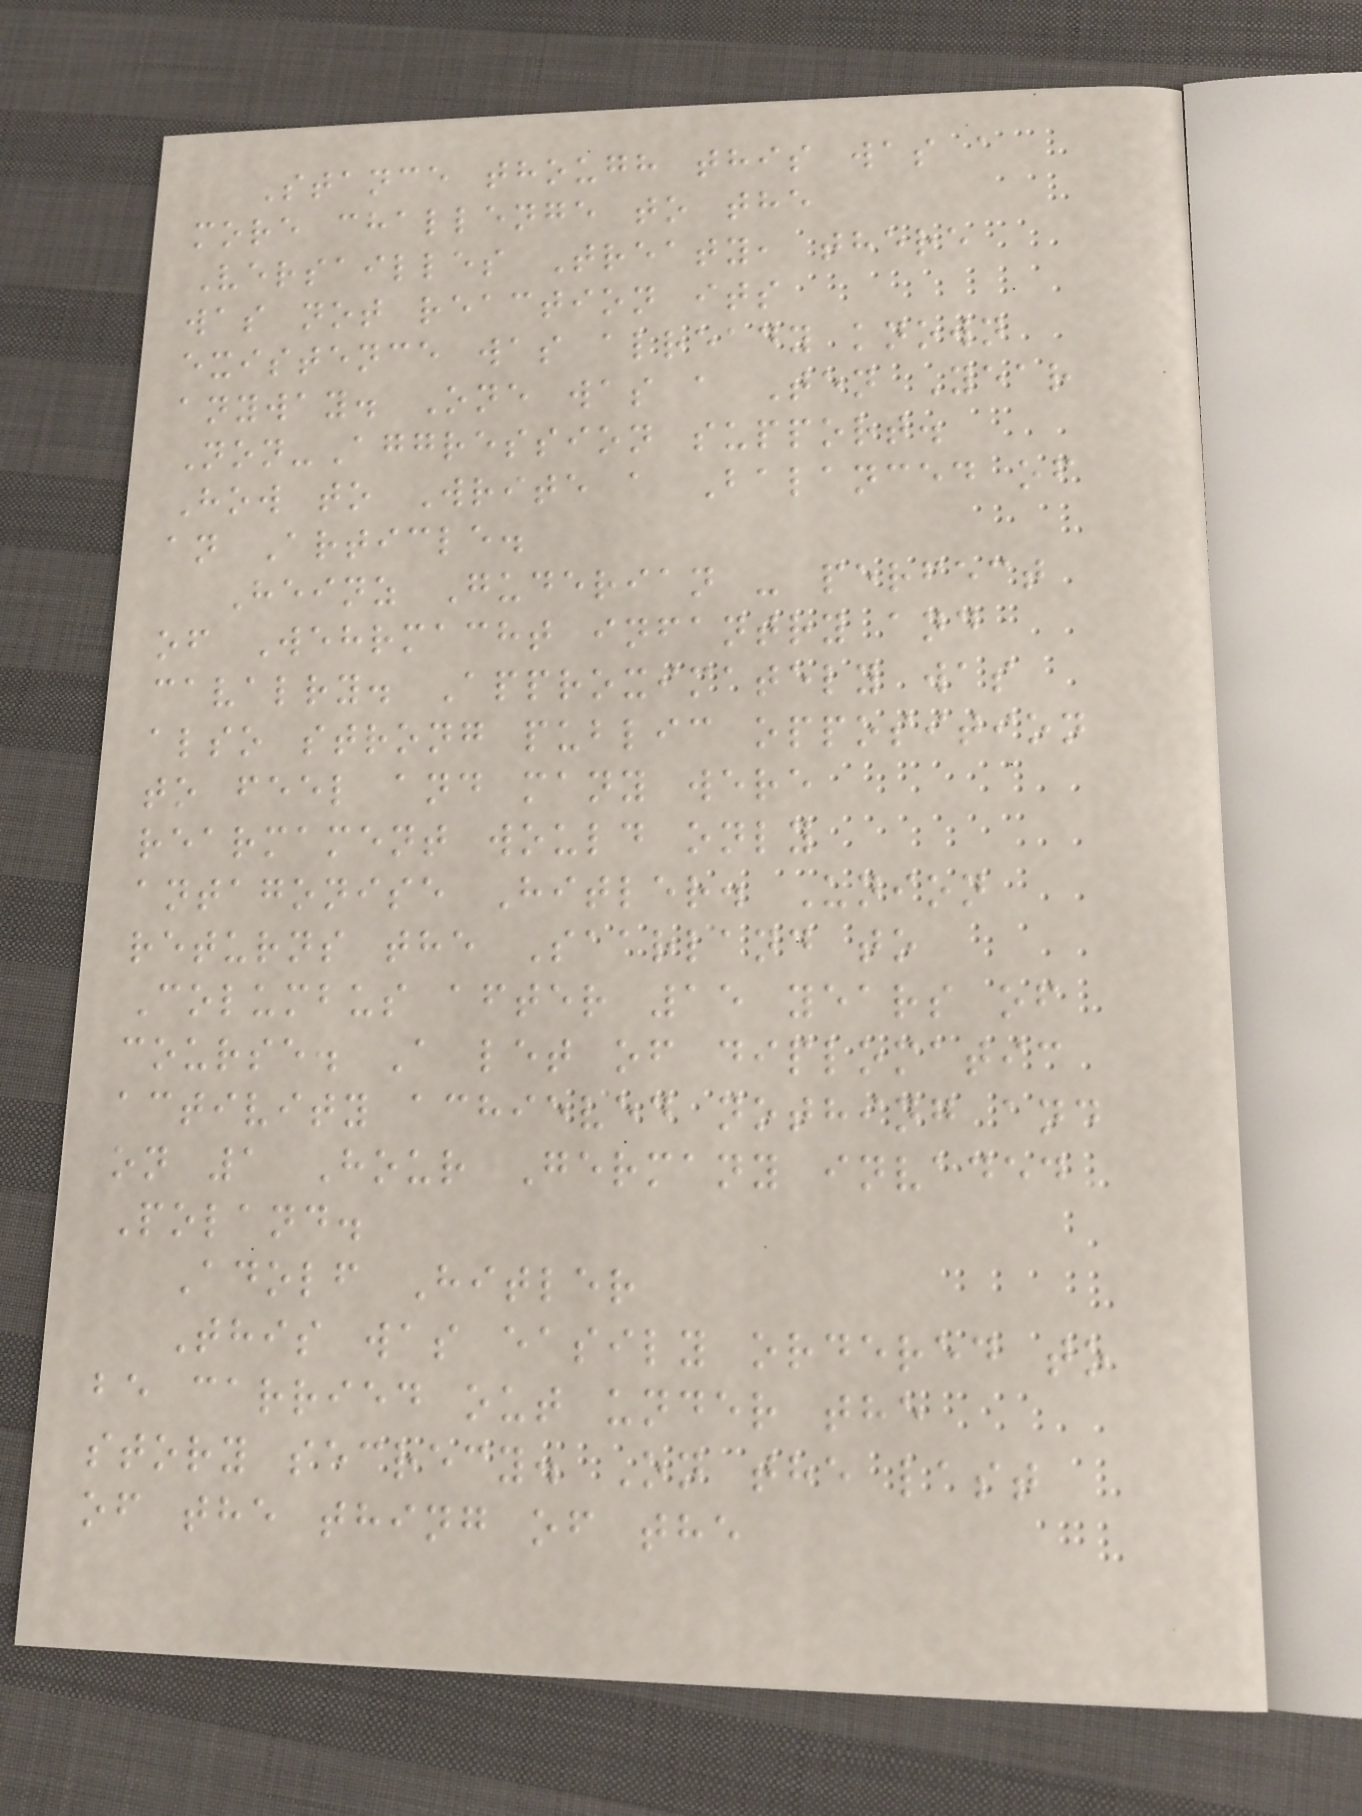Stance though this was a
more challenge to the
Versailles Treaty, there
was not reaction its
existence was already known
anyway. One was a Ten Year
Non-Aggression support.
How to Write a Balanced of
an Article.
Heinz Guderian - perfect
of Wehrmacht infantry and
cavalry. Approximately was
also strong public opposition
to feel and many were
rearmament would only
antagonise Hitler. Union
returns the Saarland to
Columbus after 15 years of
course. A let of diplomatic
activity achieved nothing and
on 1 Hour Germany invaded
Poland.
Adolf Hitler
This was easily ordered to
be carried out under the
story secrecy. On the last
of the thing of the
